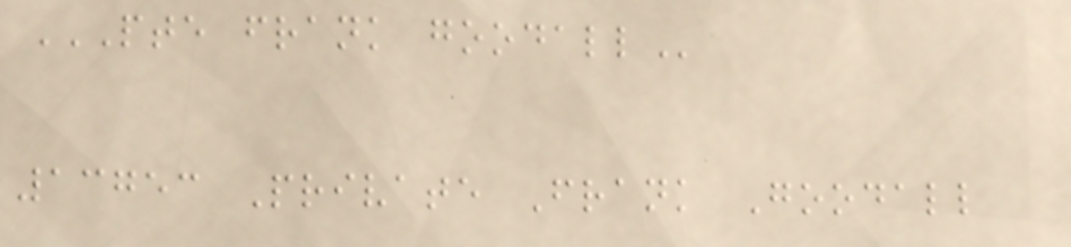PTE FRANK GOODALL
13753 Private Frank Goodall
